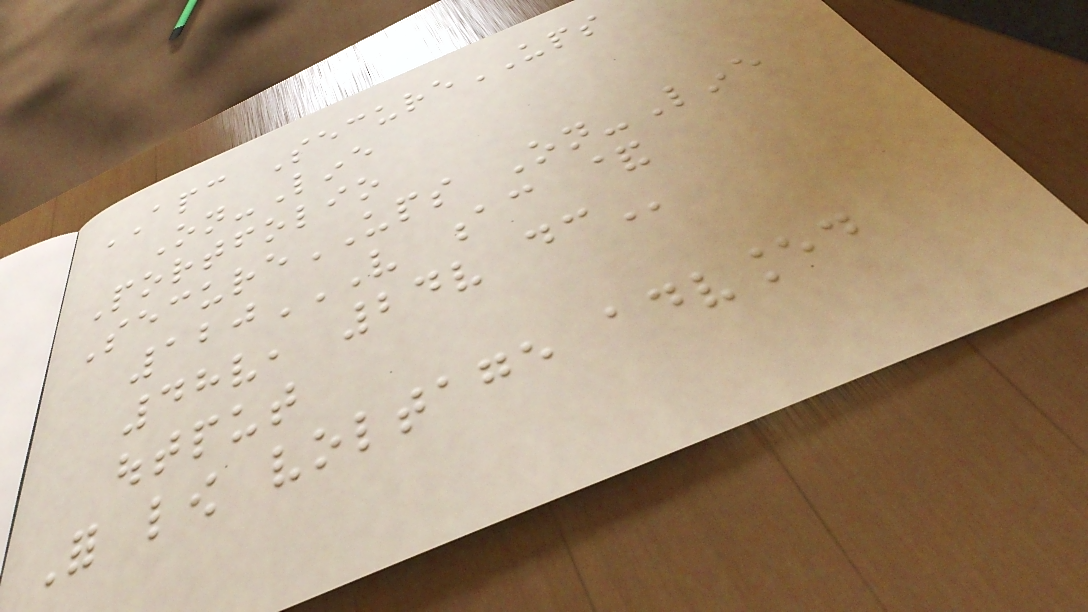APC SecureUPS
On-Line
Portfolio
SecureUPS On-Line
120V AC &
48V, 24V DC
output
For low voltage advanced
